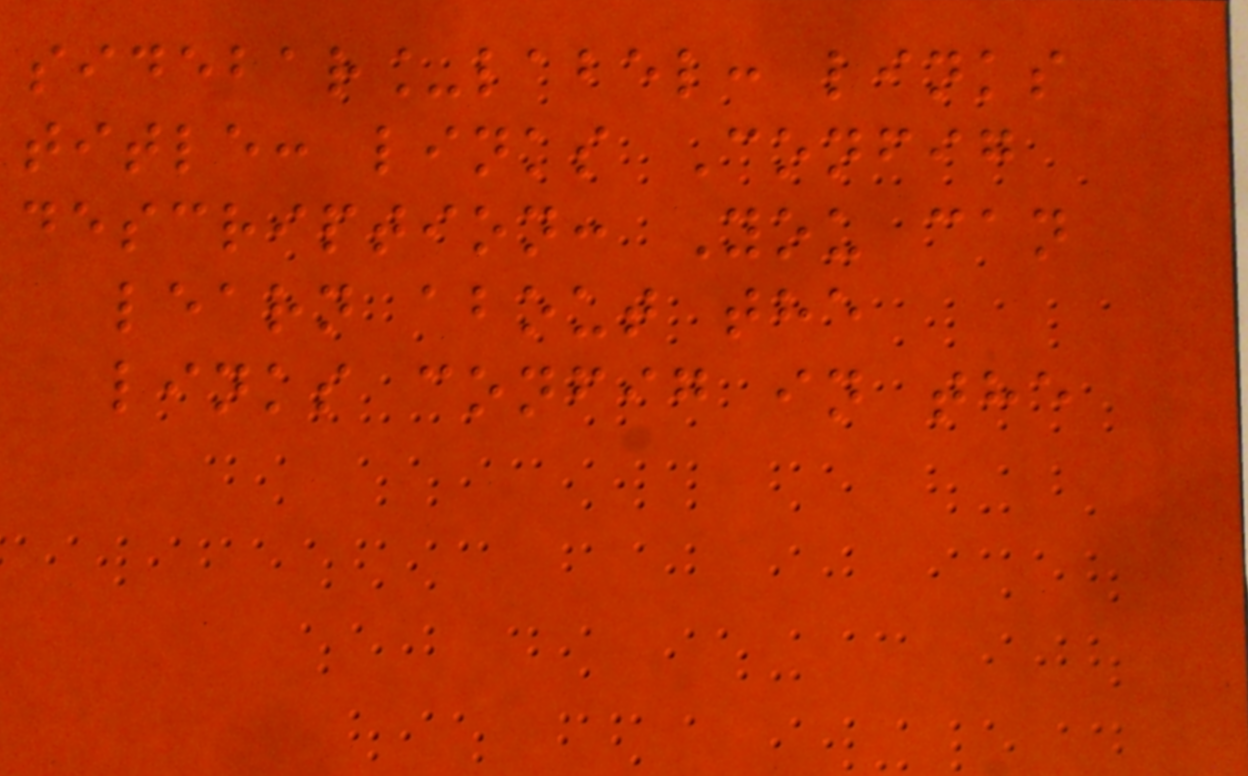sidebar_label: links
title: links Config
description: You can
learn about the
links config in the
